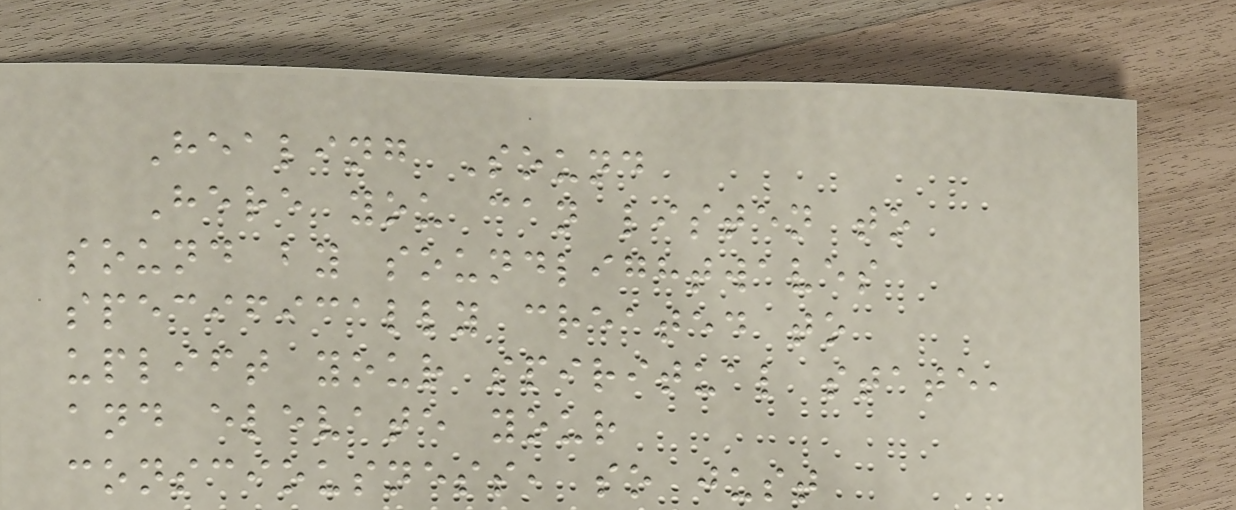Healing Sound
Here you can listen to
sound by soundlightwaves
specifically created to
uplift your spiritual state,
and elevate your
consciousness, so just
